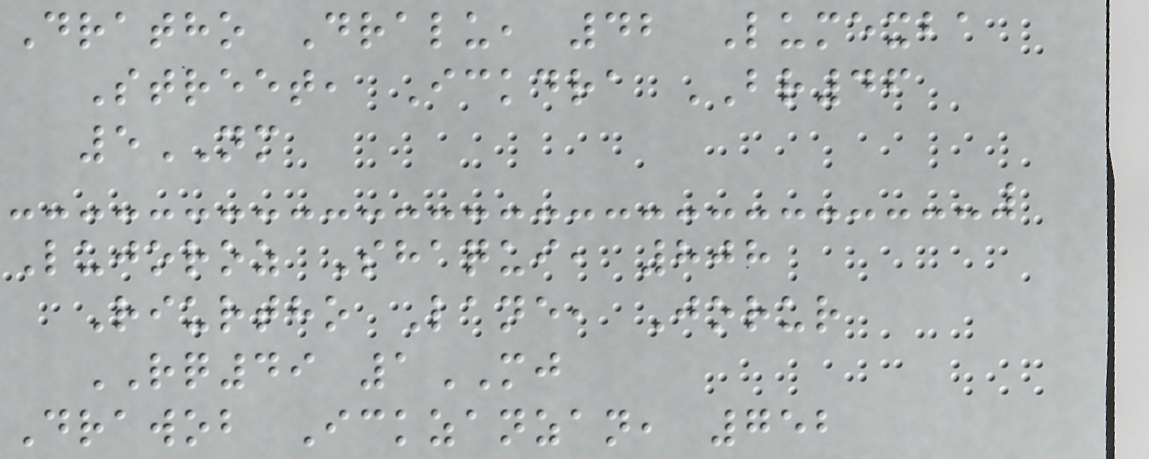Dratho Dralu, 42 Lumexba
Street, Ickdra BR46
5NM
Lujoroz Shaqui, 808
Riurtho Lane, Jorur
RQ49 1MJ
Drawob Ickzanzan, 752
